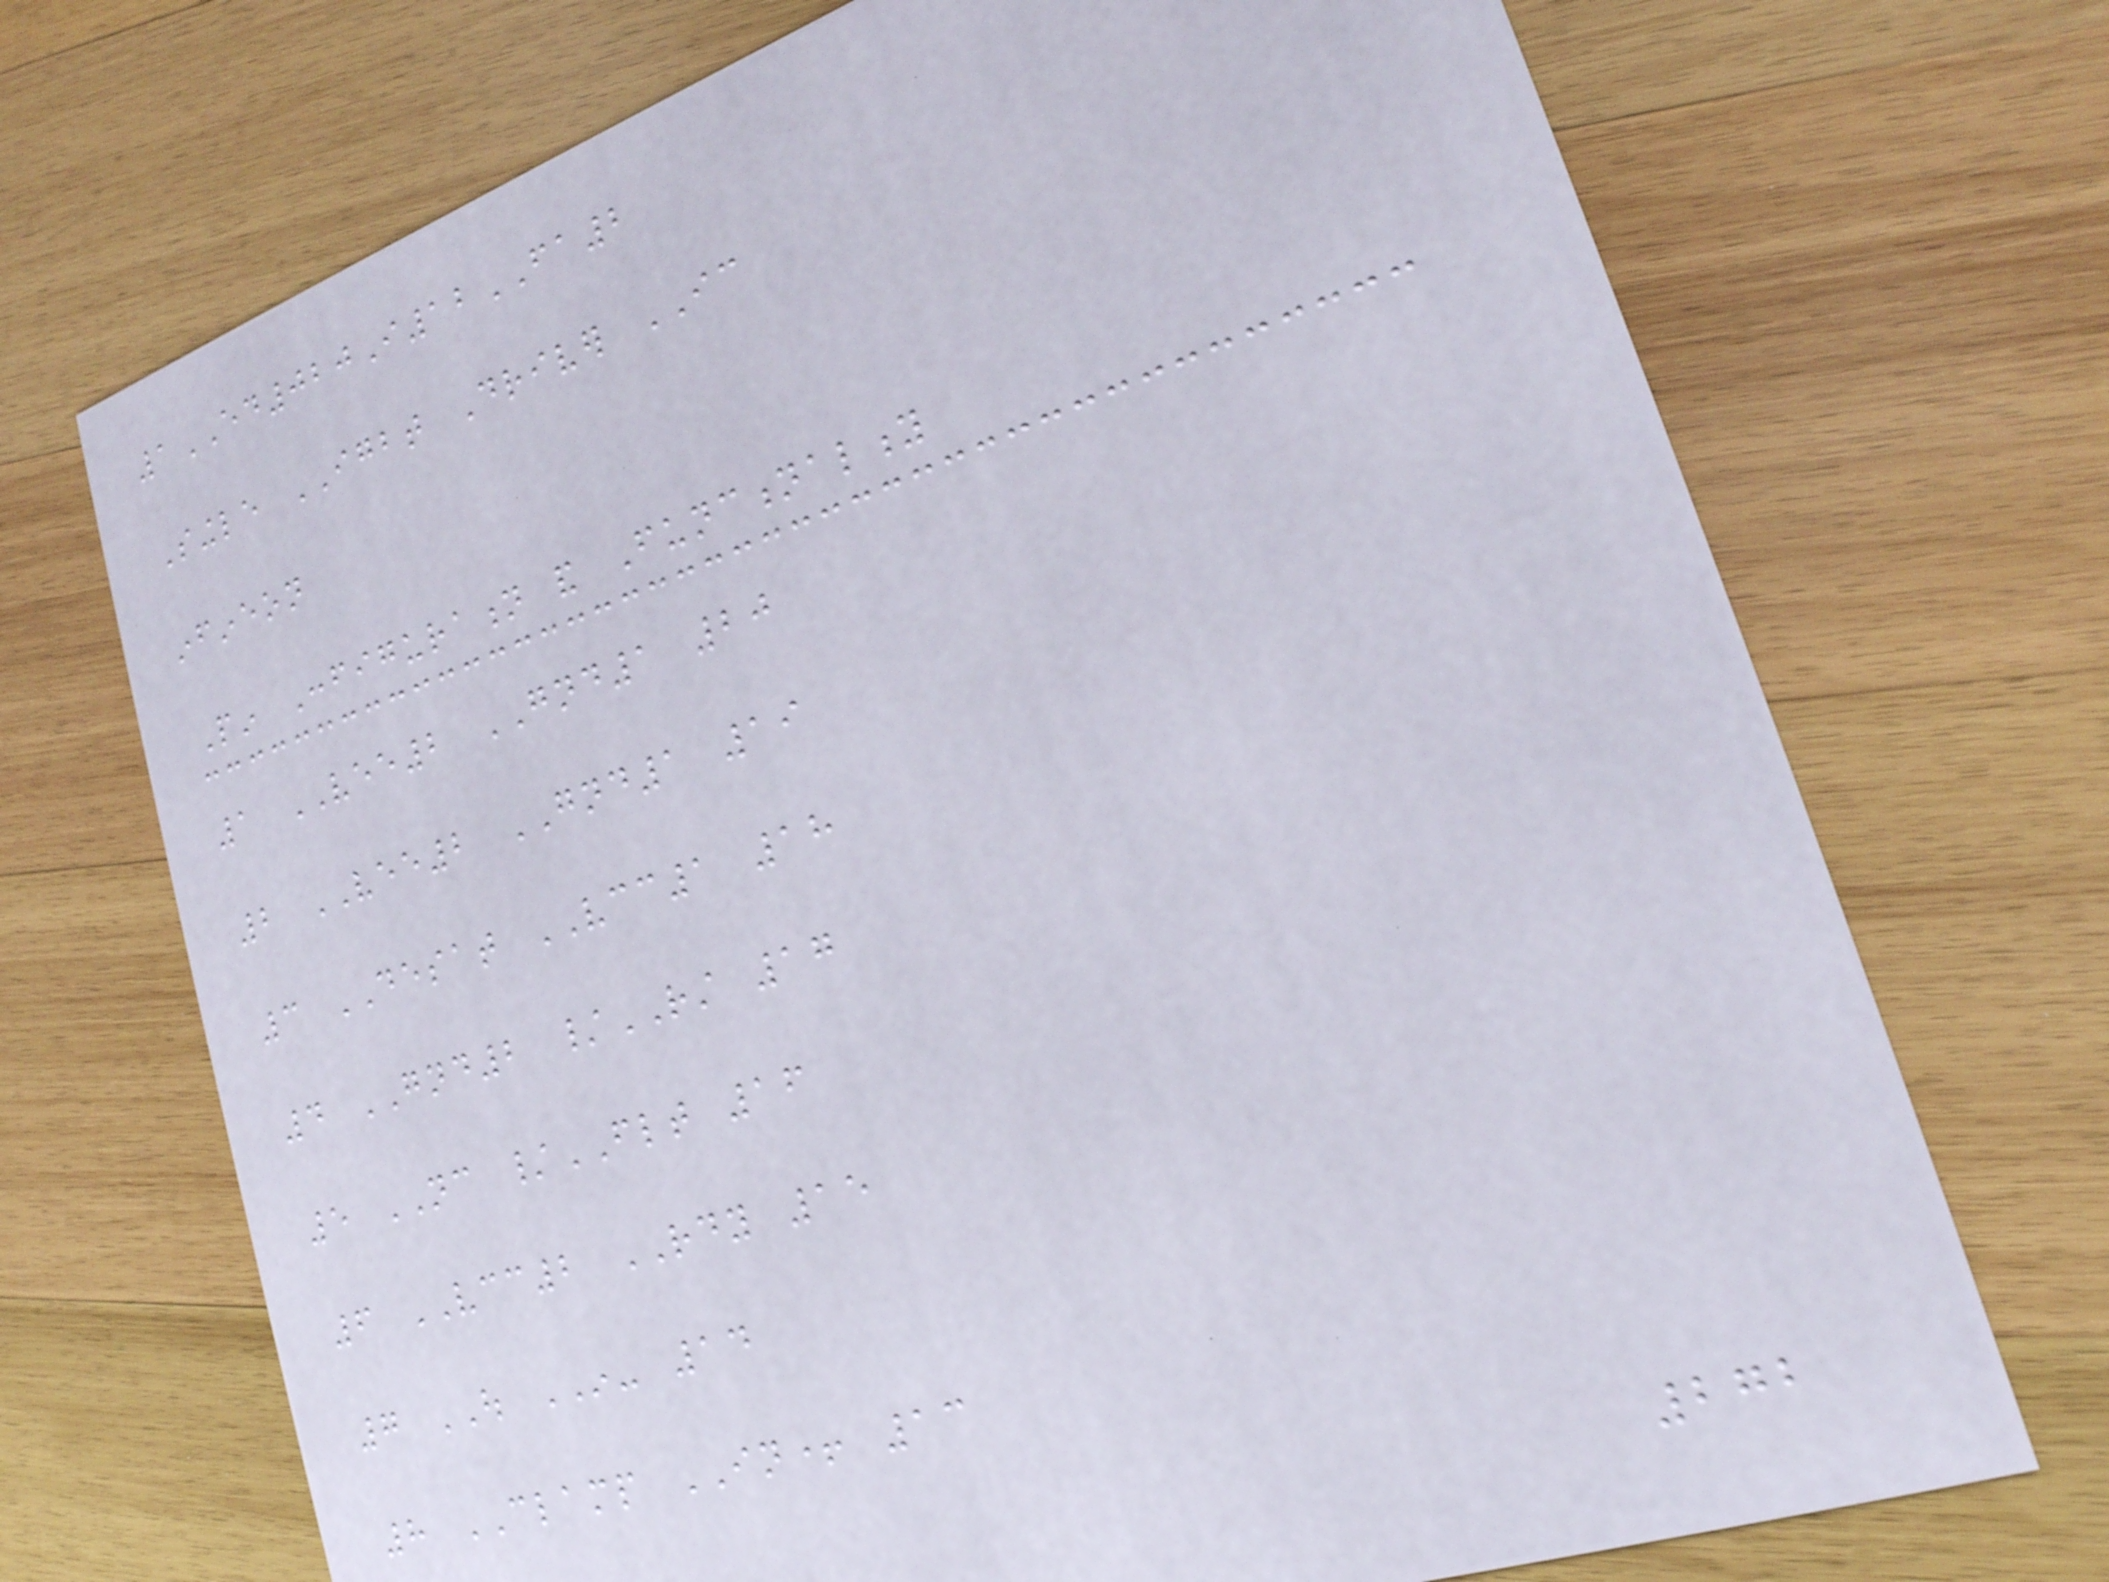1ED020I12FA2
Single IGBT Driver IC
infineon
Pin Configuration and Functionality
1 VEE2 GND1 20
2 VEE2 GND1 19
3 DESAT VCC1 18
4 GND2 /RST 17
5 NC /FLT 16
6 VCC2 RDY 15
7 OUT IN- 14
8 CLAMP IN+ 13
272
